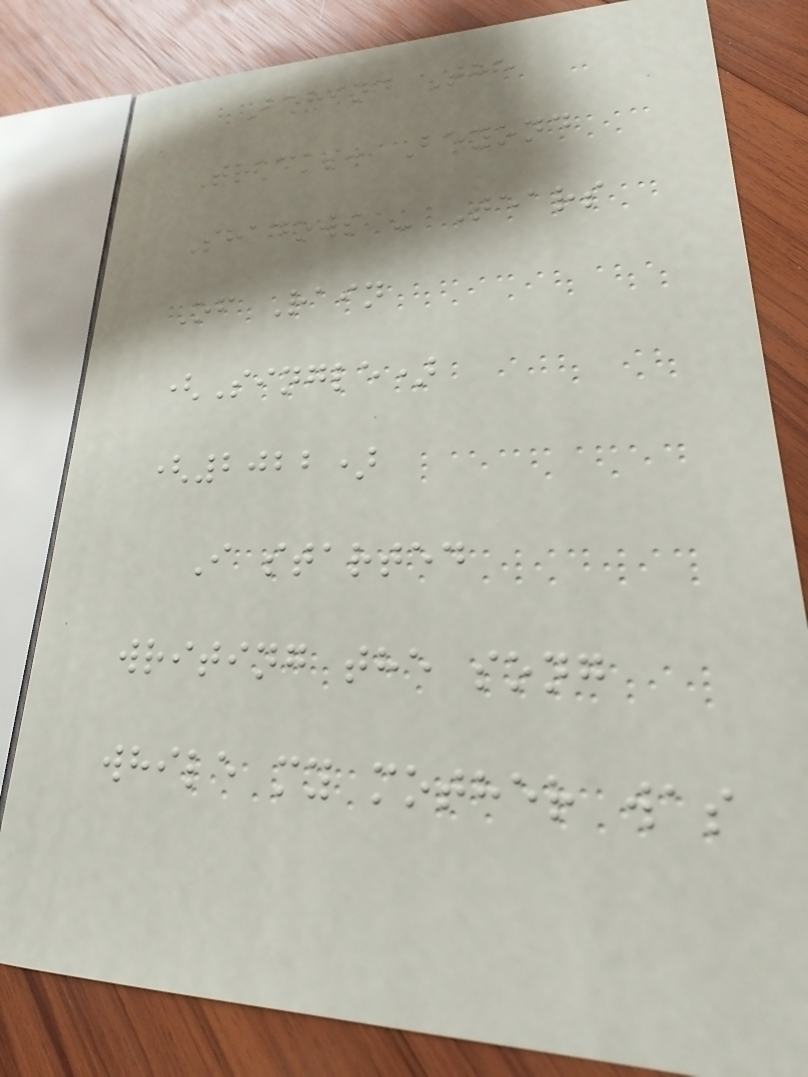Behind The
Tracks: Beyond
Shadows - Tears
Of Rain
(Single)
(2022)
I started
writing the song
while my mother was
